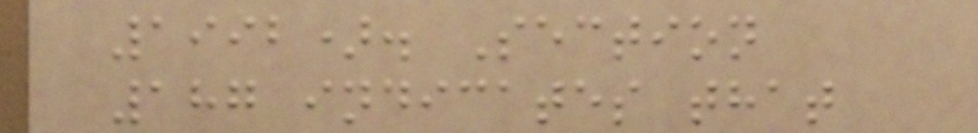1992). Section
187 indicates that
